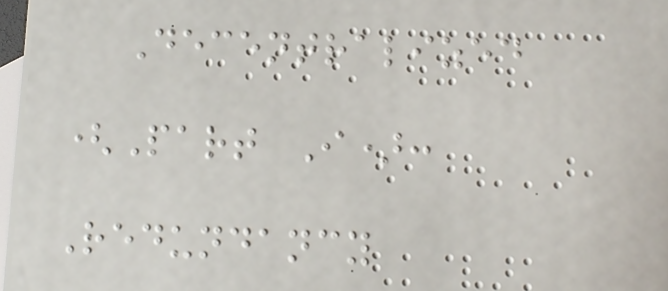Decentralized
(Part I):
Redundancy
